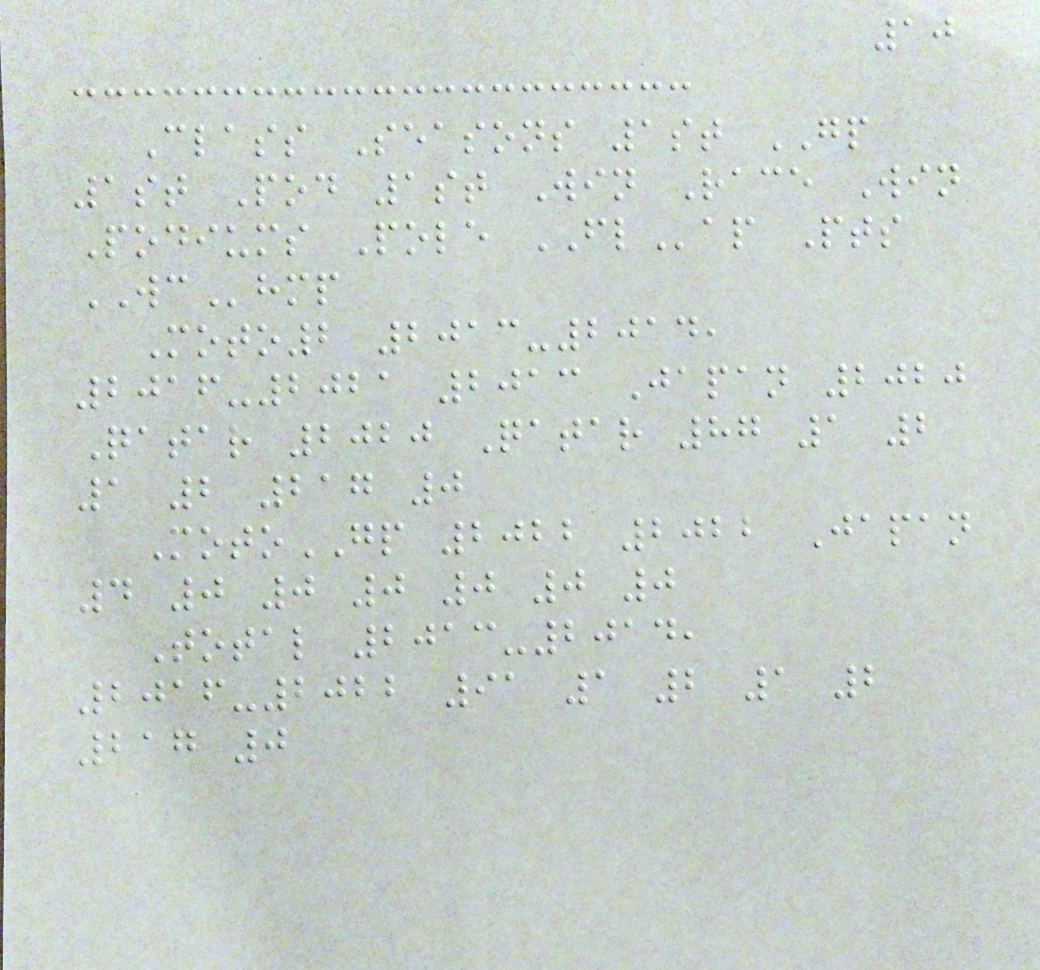10
Class Seasons 1st GP
1st Pod 1st Win Race Win
Podiums Pole FLap Pts
WChmp
Moto2 2013-2014,
2016-2021 2013 Japan 2020
Qatar 2020 Qatar 87 1 2
1 2 217 0
MotoGP 2022 2022 Japan
4 0 0 0 0 0 0
Total 2013-2014,
2016-2022 91 1 2 1 2
217 0
